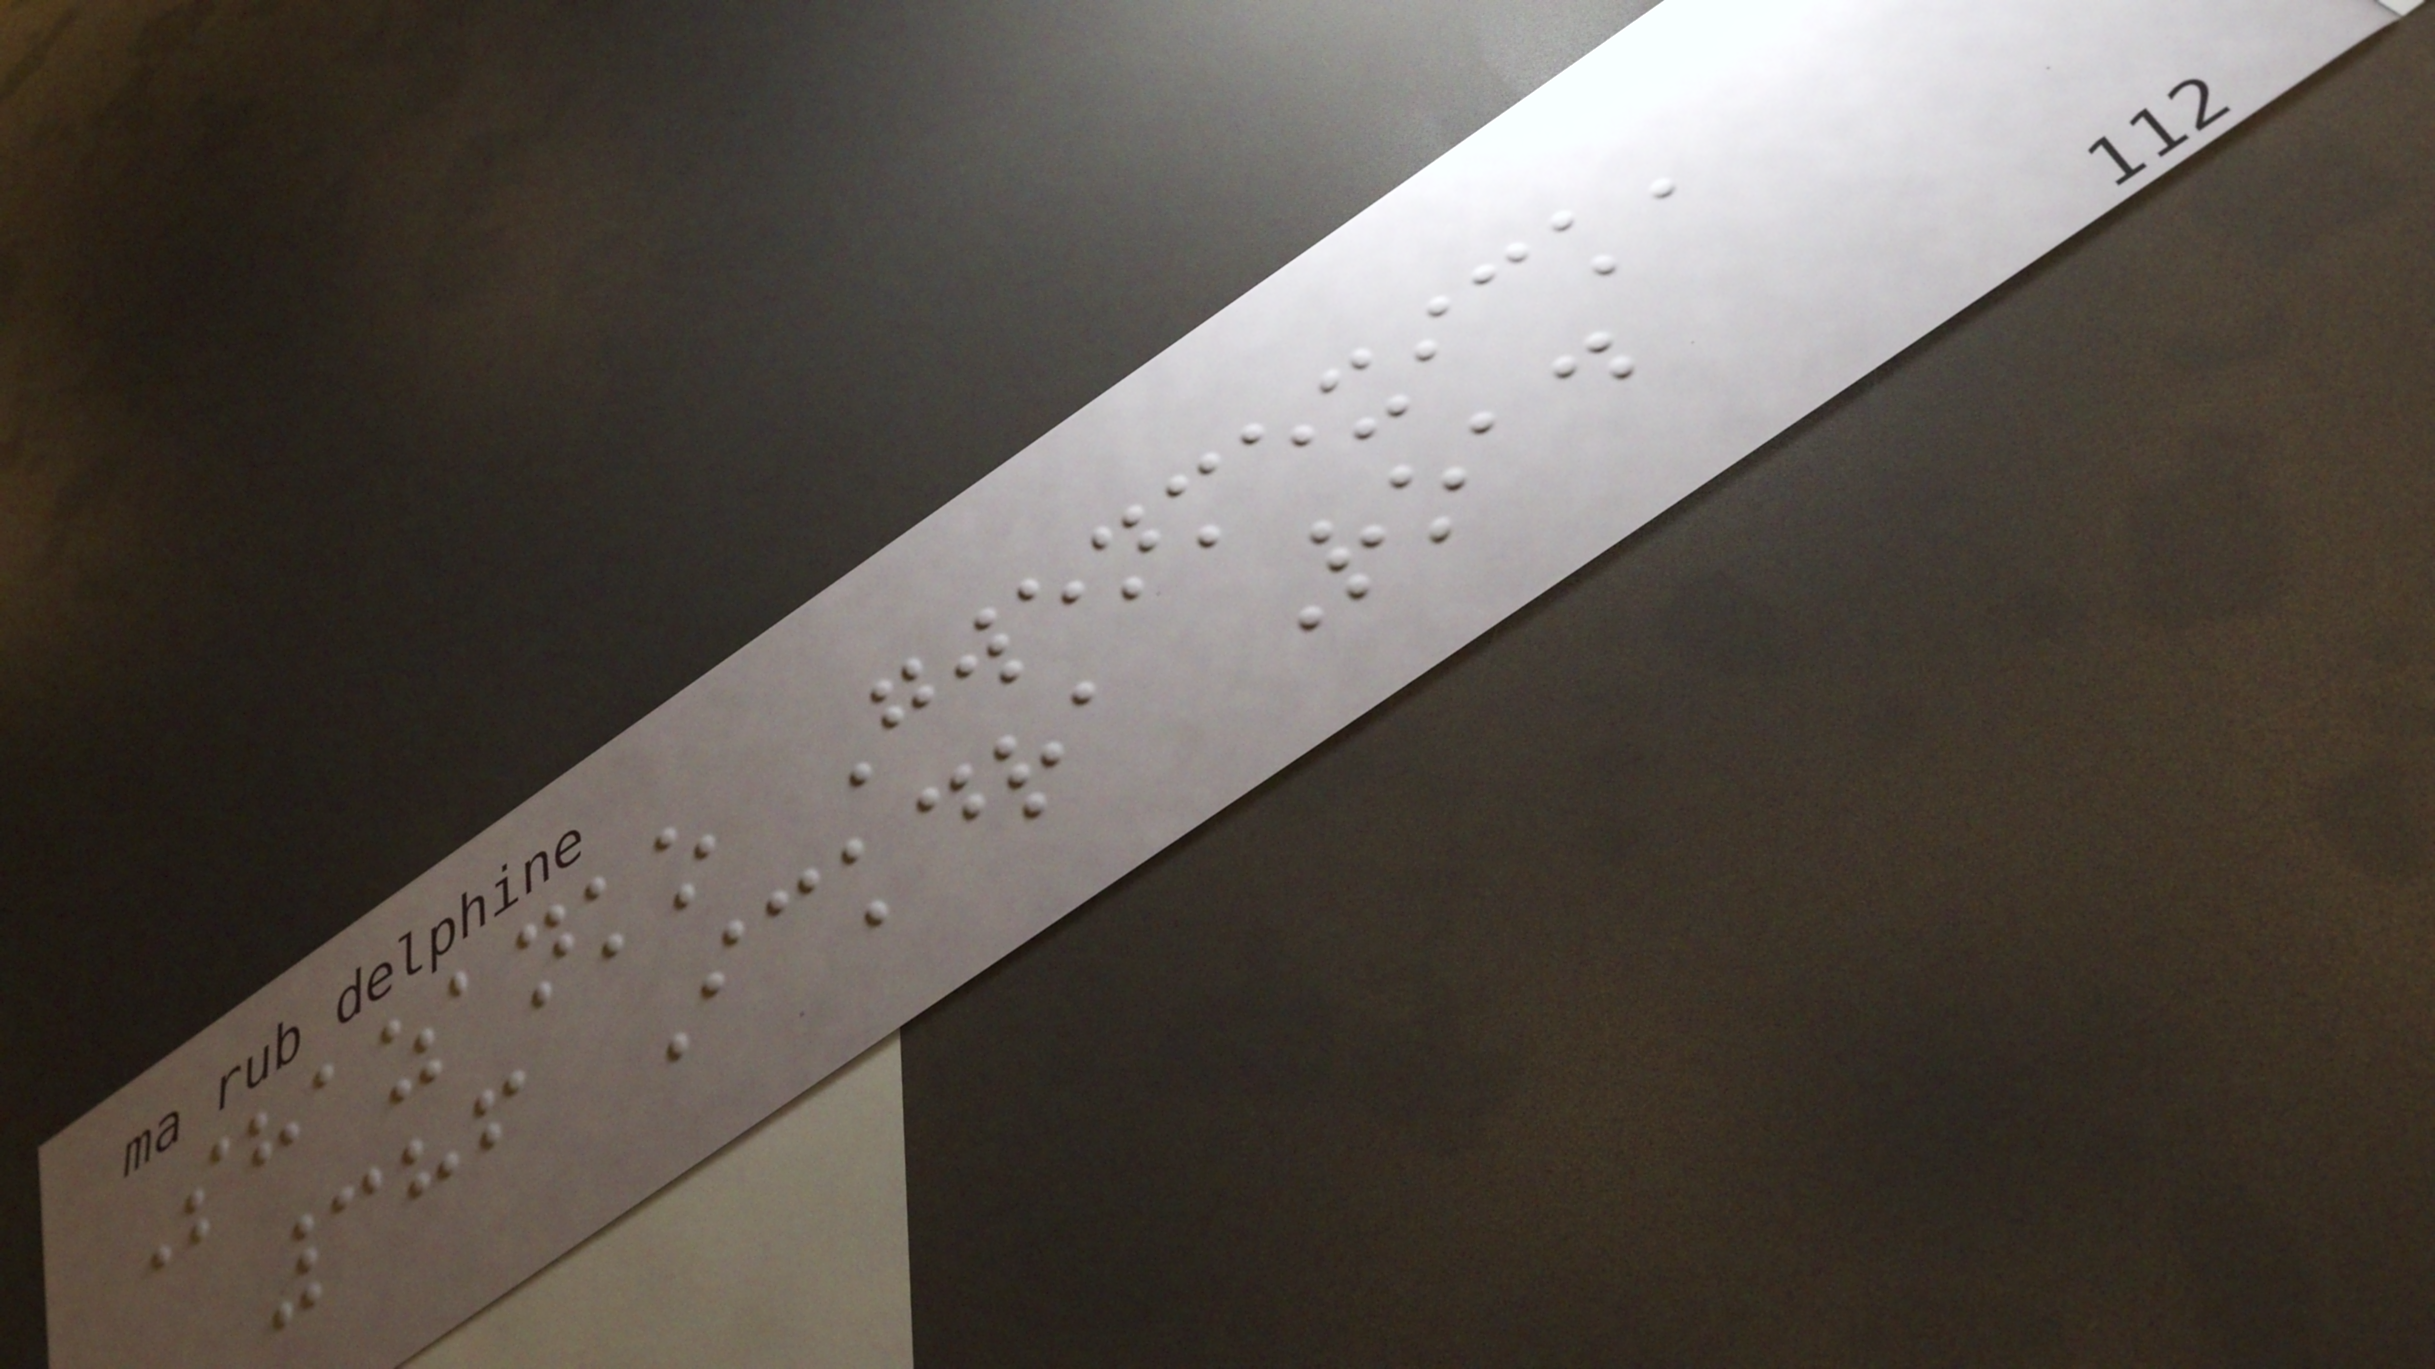Shazanko Gwenmexick,
386 Ickdra Road
